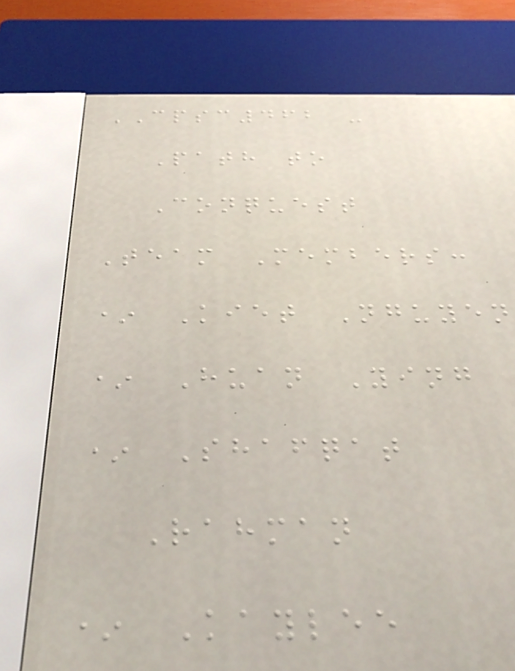CPSC462 -
Path to
Conquest
Team Members:
* Kiet Nguyen
* Huan Ying
* Shafqat
Rahman
* Kaylee
